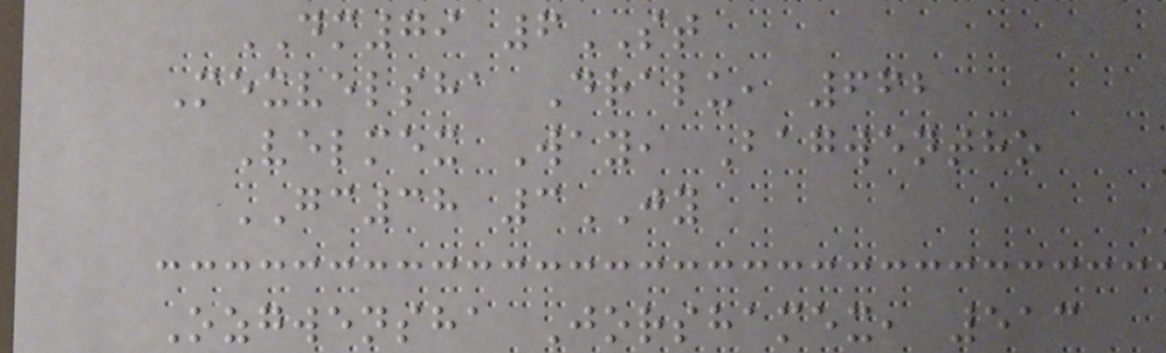DM79 6ST
Mexvelsha Dralu, 662
Velmex Way, Bagwentho
GC38 3JY
Ozgwensha Jorshamex, 513
